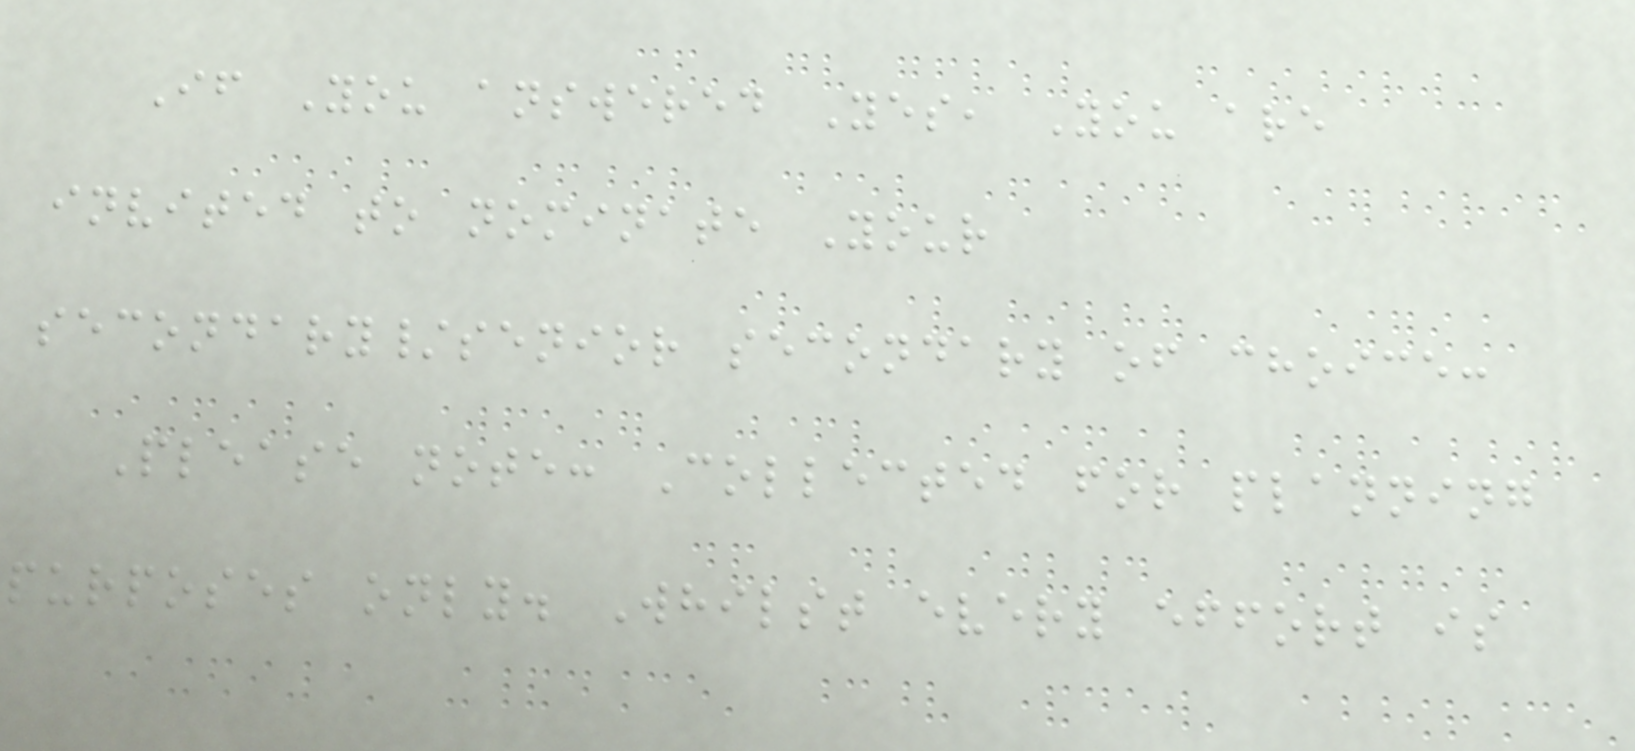If You answered Yes, You are
invited to nominate Your
secondary/senior secondary of choice:
Please note: Collected for planning
purposes only. Whilst every effort is
